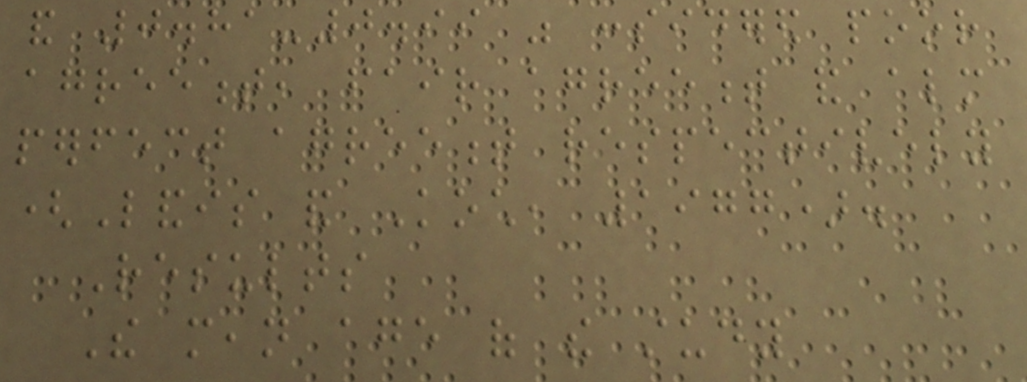and 0.81-0.99 was considered poor
agreement, fair agreement and almost
perfect agreement respectively
(Landis and Koch, 1977).
Results
The mean age of the study
